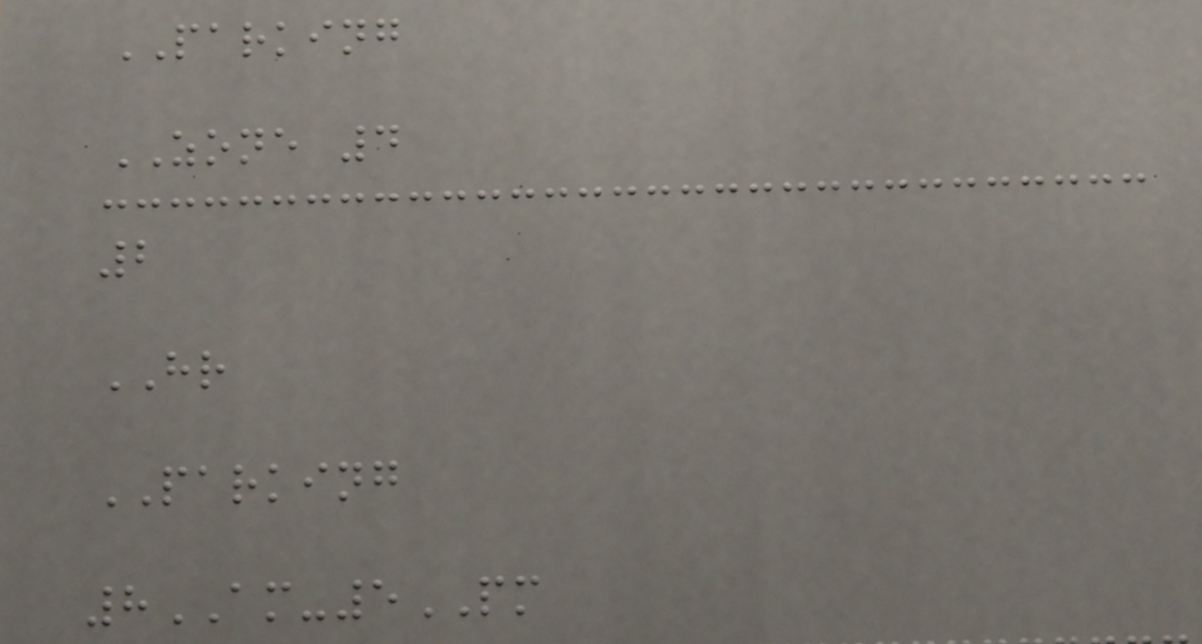PARKING
ZONE 4
2
HR
PARKING
8AM-5PM
